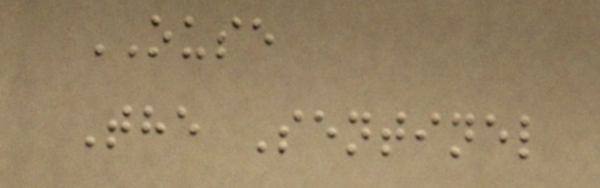OUSE
The Sentinel
